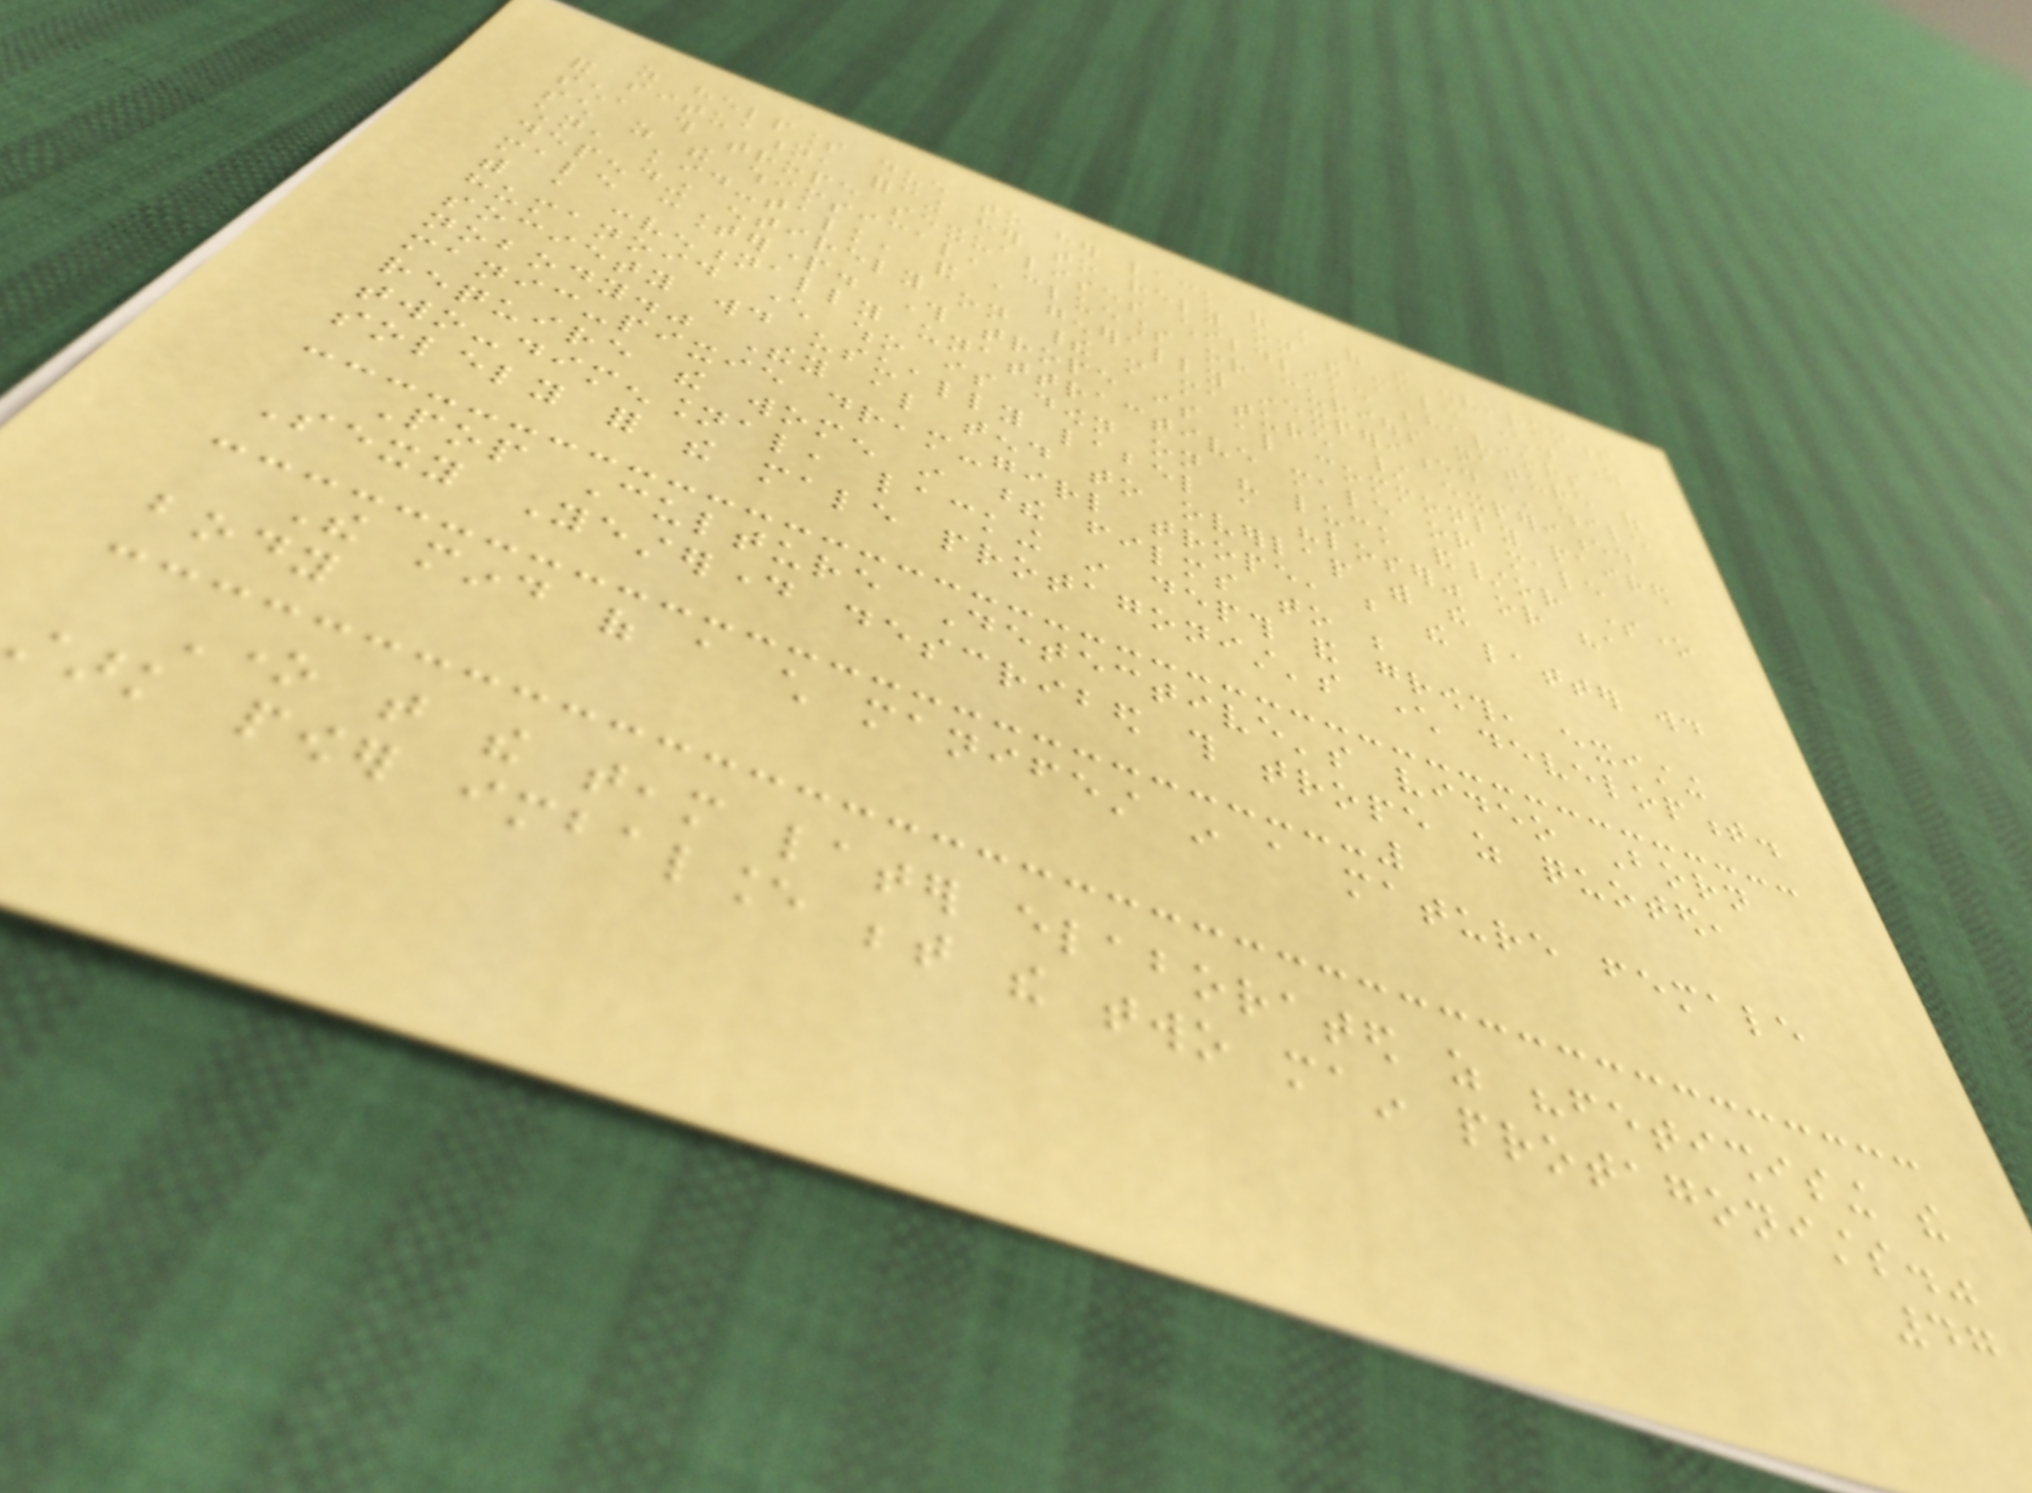as helpless due to her lack of knowledge of the environment
and situation, forcing her to rely on the male character. As
such, this trope sexualises childlike behaviors
such as the whimsical, clueless or curious nature of
children, kid-talk, and a generally inexperienced child while
depending entirely on their more mature / experienced
male counterpart. This trope is also commonly paired
with a conventionally unattractive male or male
humanoid character who is down on his luck and/or someone
society would usually label a "loser" or "a
nobody." They also tend to overlap with the
manic-pixie dream-girl trope, but the latter would
require the women in these films to be
two-dimensional, lacking in depth and growth, existing
solely for the male protagonist's character development.
Pop Culture Detective's video Born
Sexy Yesterday described this trope as quoted,
The mind of a child manifest in a mature female
body
One that the team later elaborated as "fetishising the
stark power imbalance between the two main protagonists."
47
